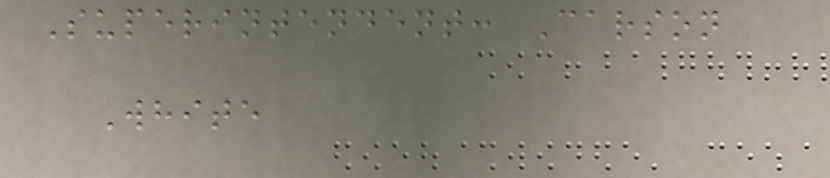Superintendent: Carson
White
